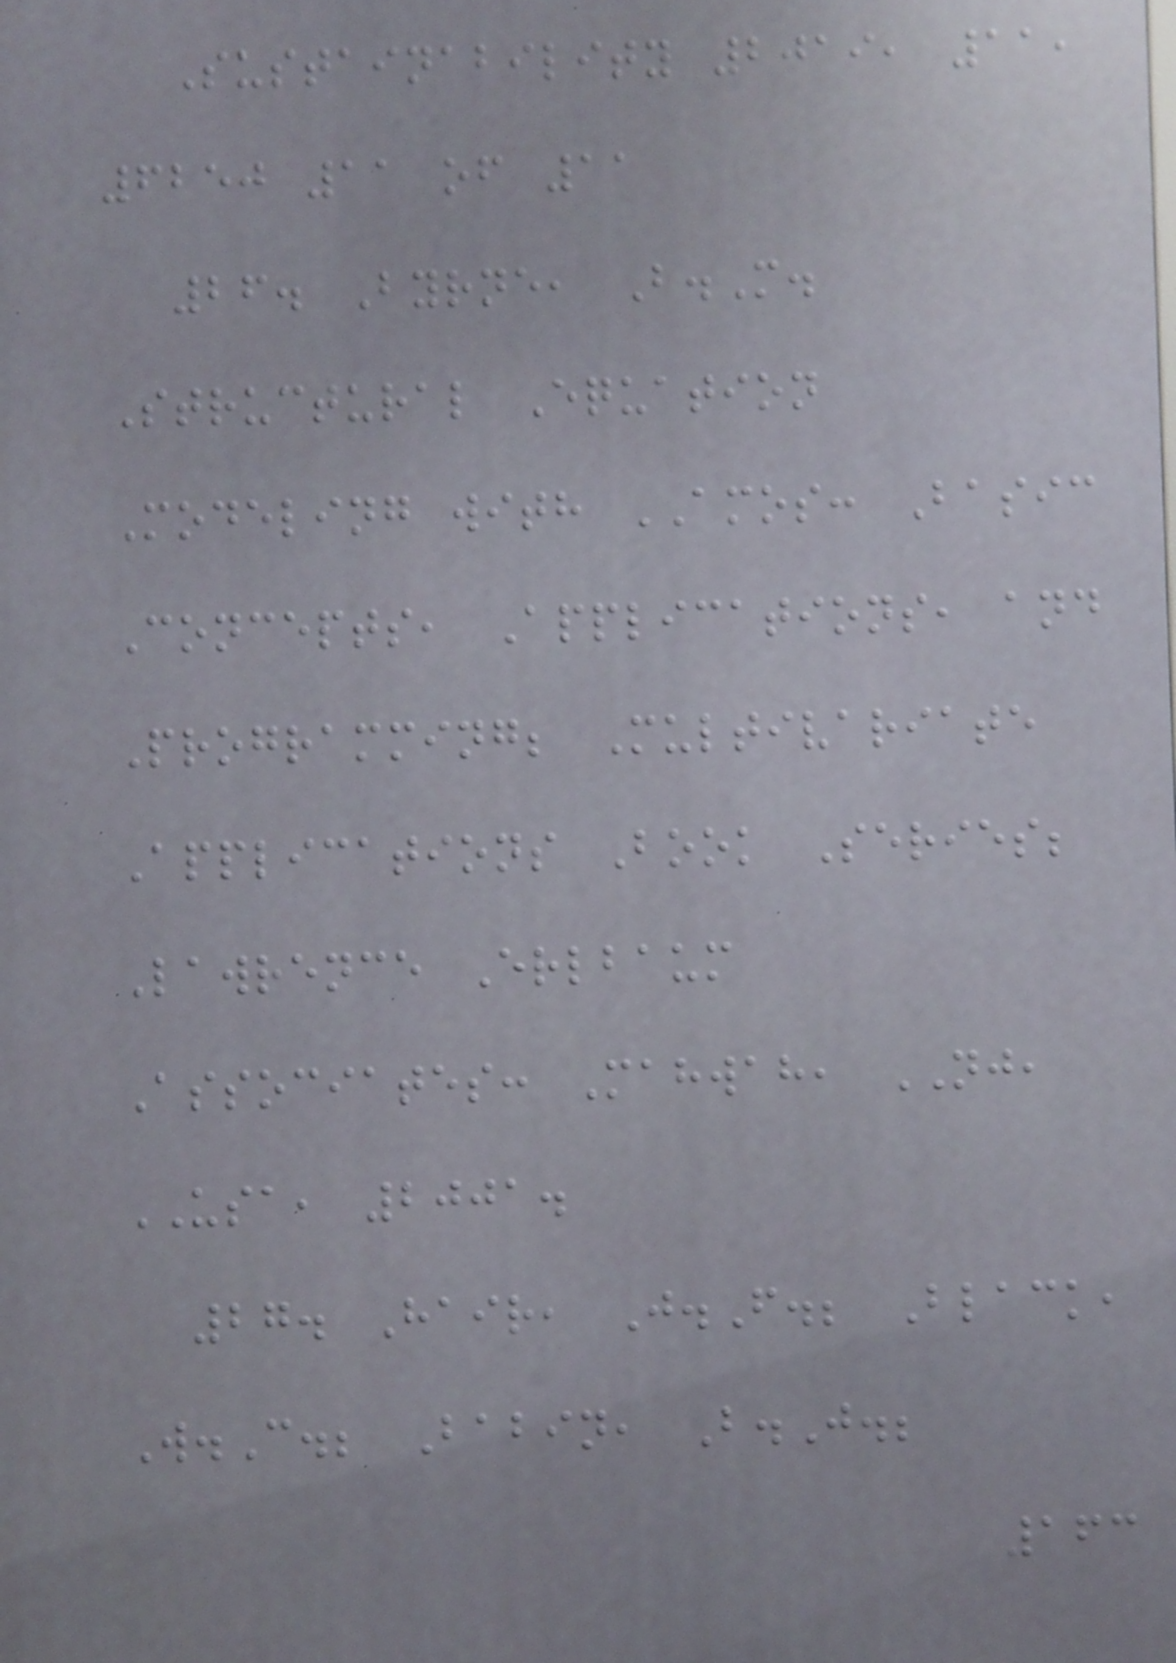Sustainability 2019, 11,
6250 11 of 11
26. Byrne, B.M.
Structural Equation
Modeling with AMOS: Basic
Concepts, Applications, and
Programming; Multivariate
Applications Book Series;
Lawrence Erlbaum
Associates: Mahwah, NJ,
USA, 2001.
27. Hair, J.F.; Black,
W.C.; Babin, B.J.;
163
